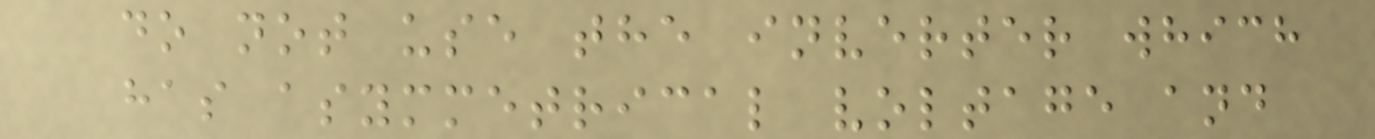do not use the inverter which
has asymmetrical voltage and
